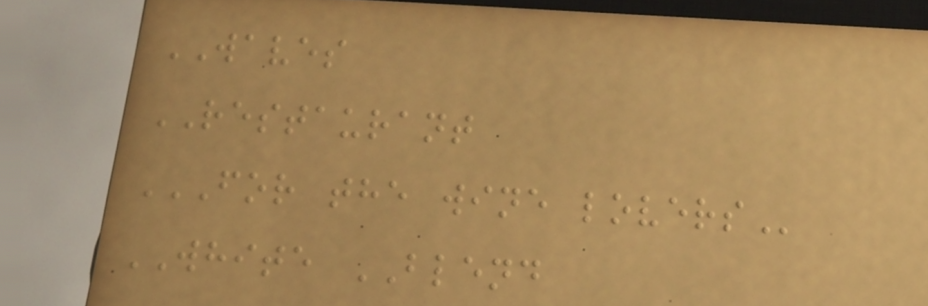WAVES
RESTAURANT
FOR THE WINE LOVERS
WHITE BLEND
